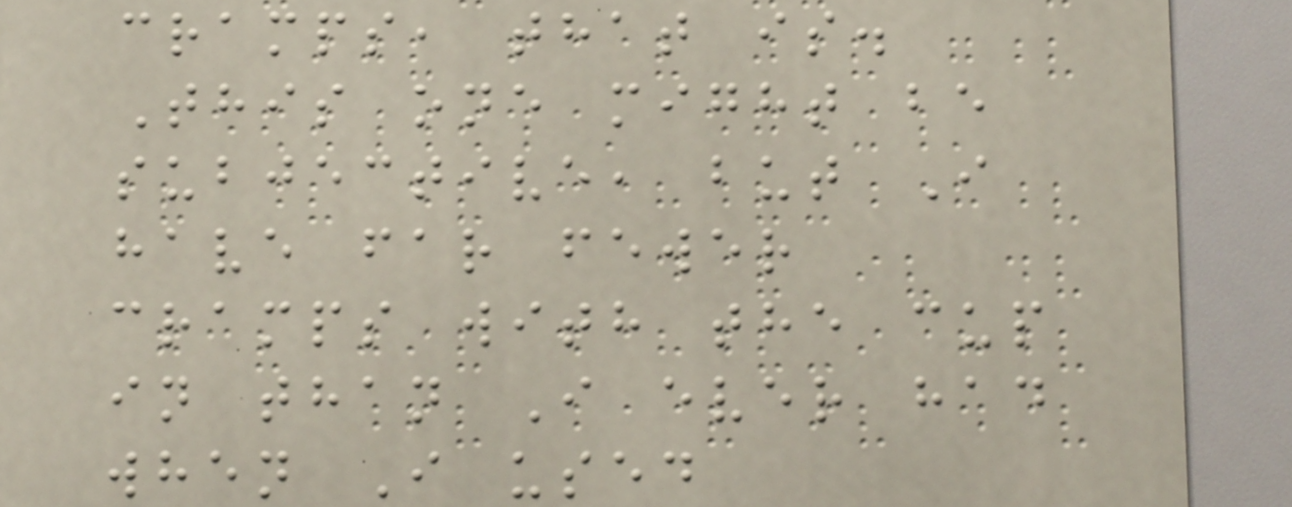cramps, that is.
This one might be
subjective, but I
have far fewer
cramps with the cup
in than I ever had
when I used
